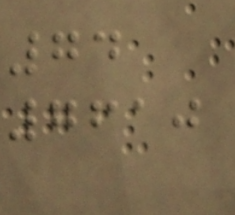74
7610
